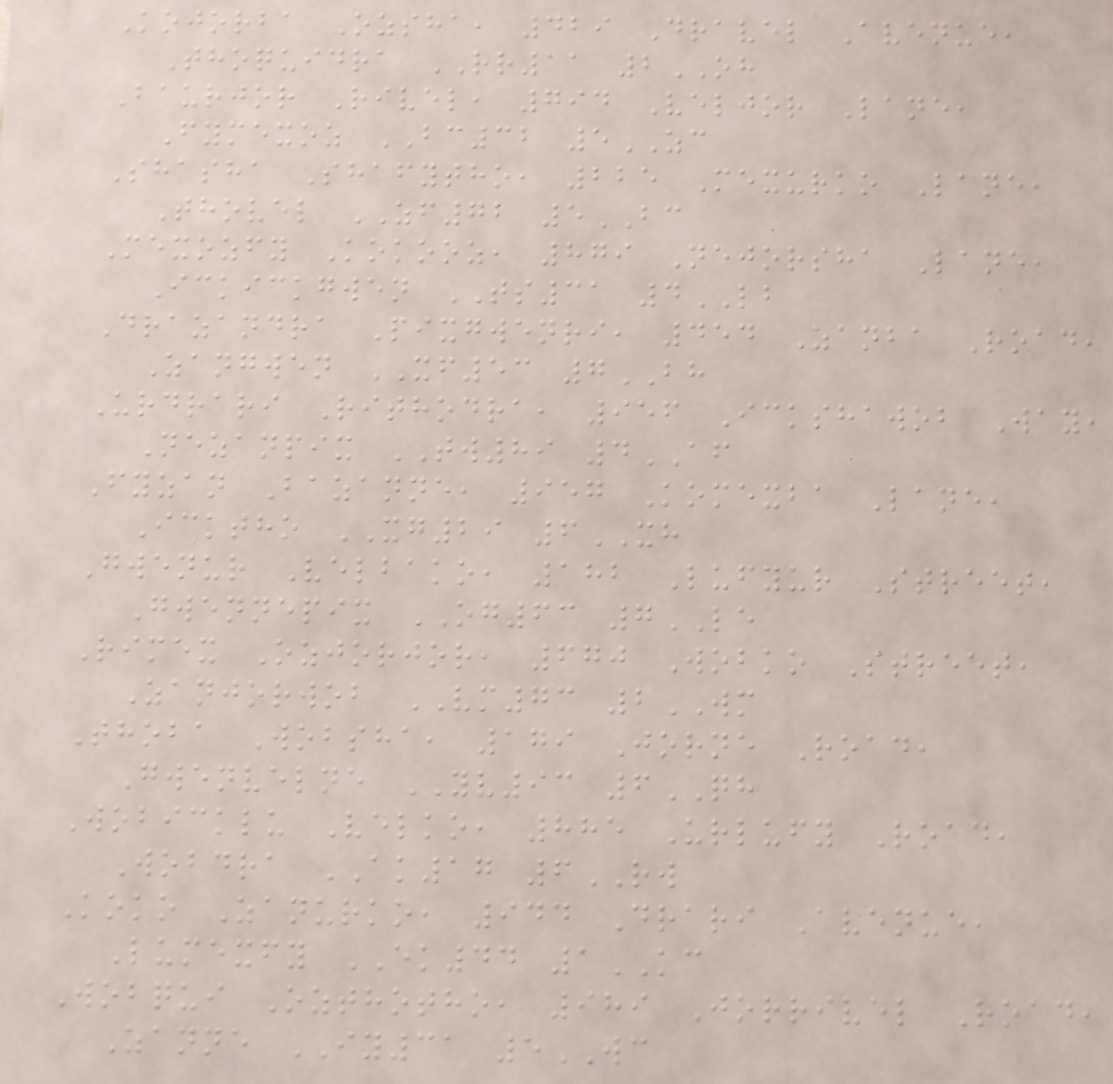Kojorba Ozsha, 429 Dravel Avenue,
Thoquidra RR11 2OH
Baurjor Rivel, 794 Veljor Lane,
Fymexoz BC32 5ZC
Shasha Shafytho, 225 Mexurko Lane,
Thovel ZF72 5BC
Mexozfy Kokooz, 879 Nejorsha Lane,
Ickickgwen TS31 4LB
Drazandra Pixgwenri, 454 Zanba Road,
Zangwen XF53 7BH
Urdrari Rithodra, 956 Ickshawob Way,
Nezanpix TW89 4AF
Fyzan Bazanne, 957 Komexba Lane,
Icktho XG29 6XH
Gwenur Velbako, 182 Lufyur Street,
Gwennepix OG63 7LE
Rimex Ozjorjor, 670 Wobko Street,
Zanjorwob VM73 2WM
Thoba Wobsha, 179 Jorne Road,
Gwenvelne YV93 6QH
Wobicklu Velko, 885 Urlufy Road,
Wobdra AK17 6RW
Koko Zanurko, 944 Drari Avenue,
Lumexfy EK44 1KC
Wobqui Ozthotho, 989 Jorrivel Road,
Zanne IY31 5WC
